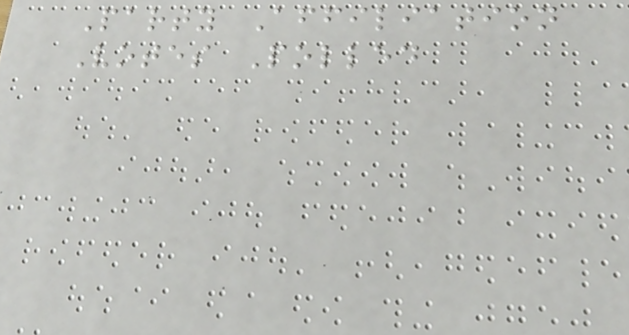Party Affiliation
Votes Polled
